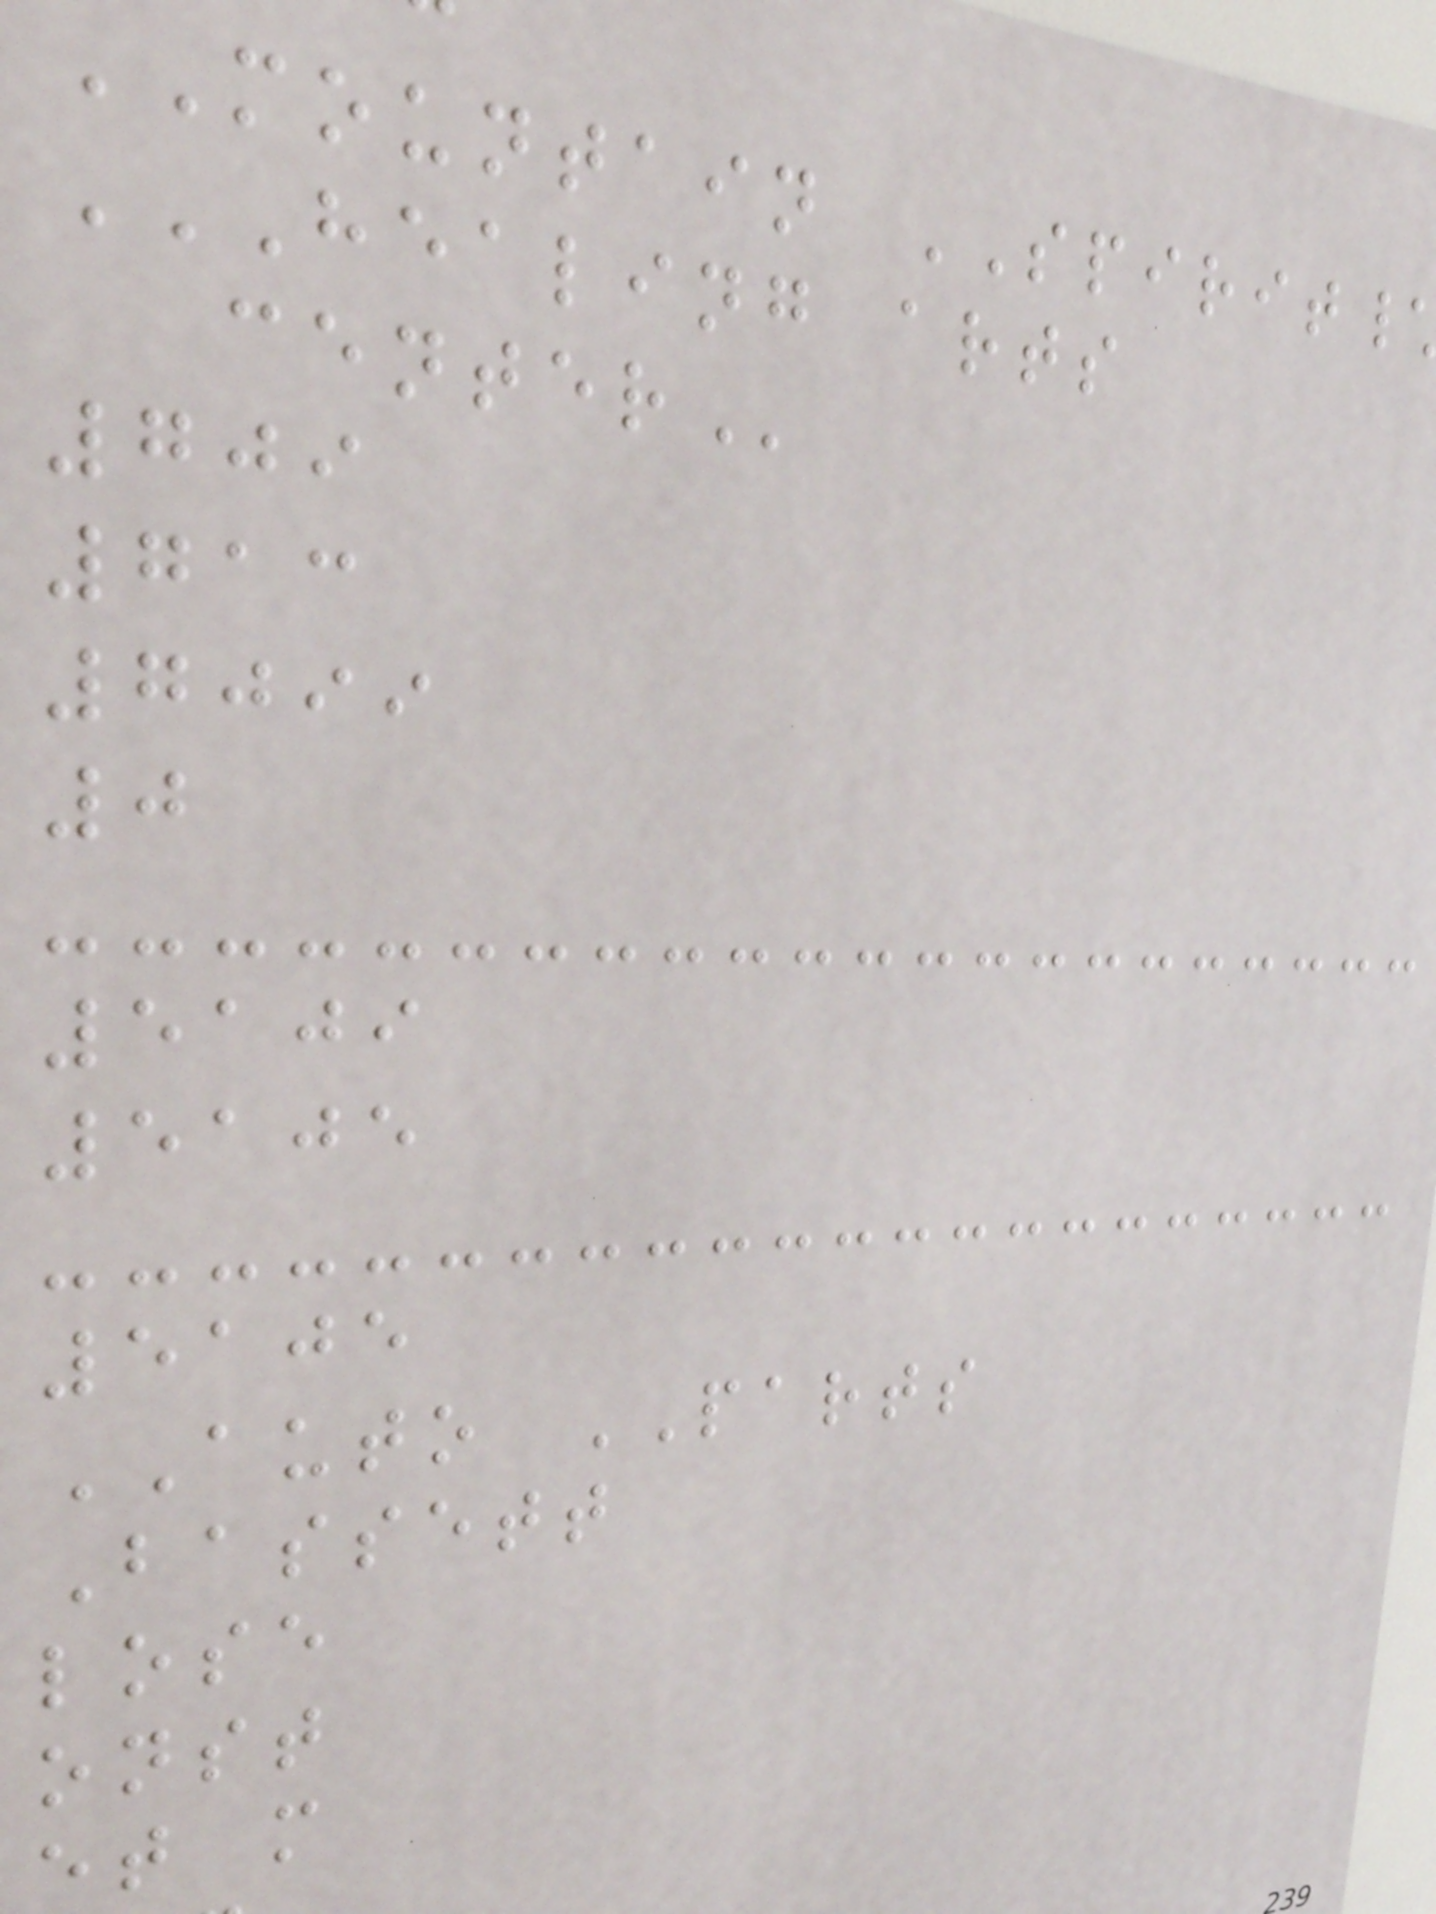MOUNTAIN SPIRIT
HEALING ARTS
709
713
7099
0
5109
5105
5105
AUTO PARTS
Bassett
lose
onst
et m
